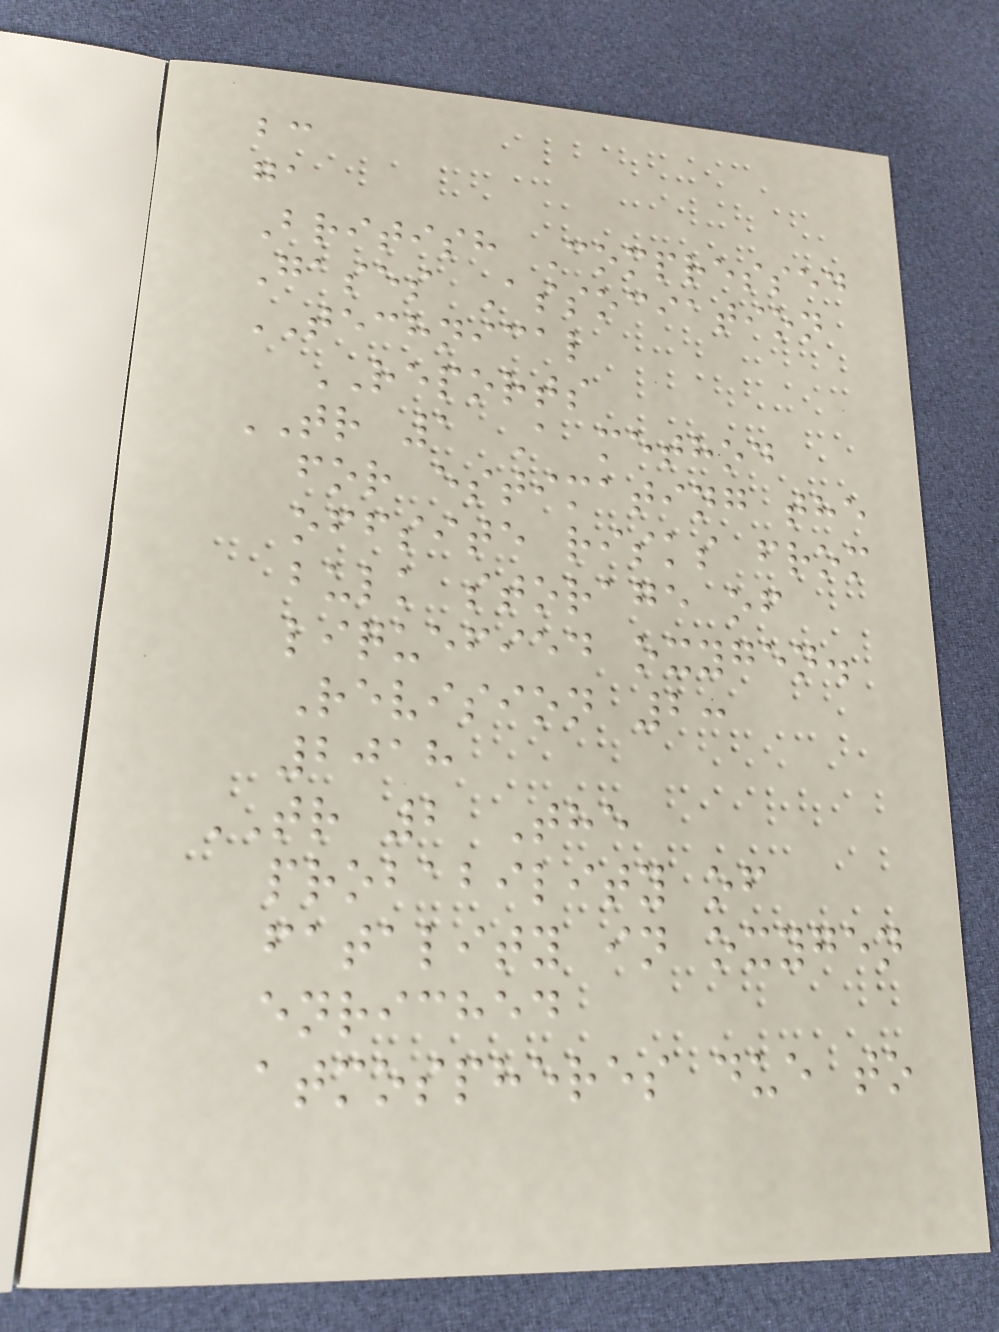bc
ga
British Compressed
Gases Association
TECHNICAL
REPORTS
TR 1 A method
for estimating the
offsite risks from
bulk storage of
liquefied oxygen.
Revision 2:
2018
TR 2 The
probability of
fatality in oxygen
enriched
atmospheres due to
